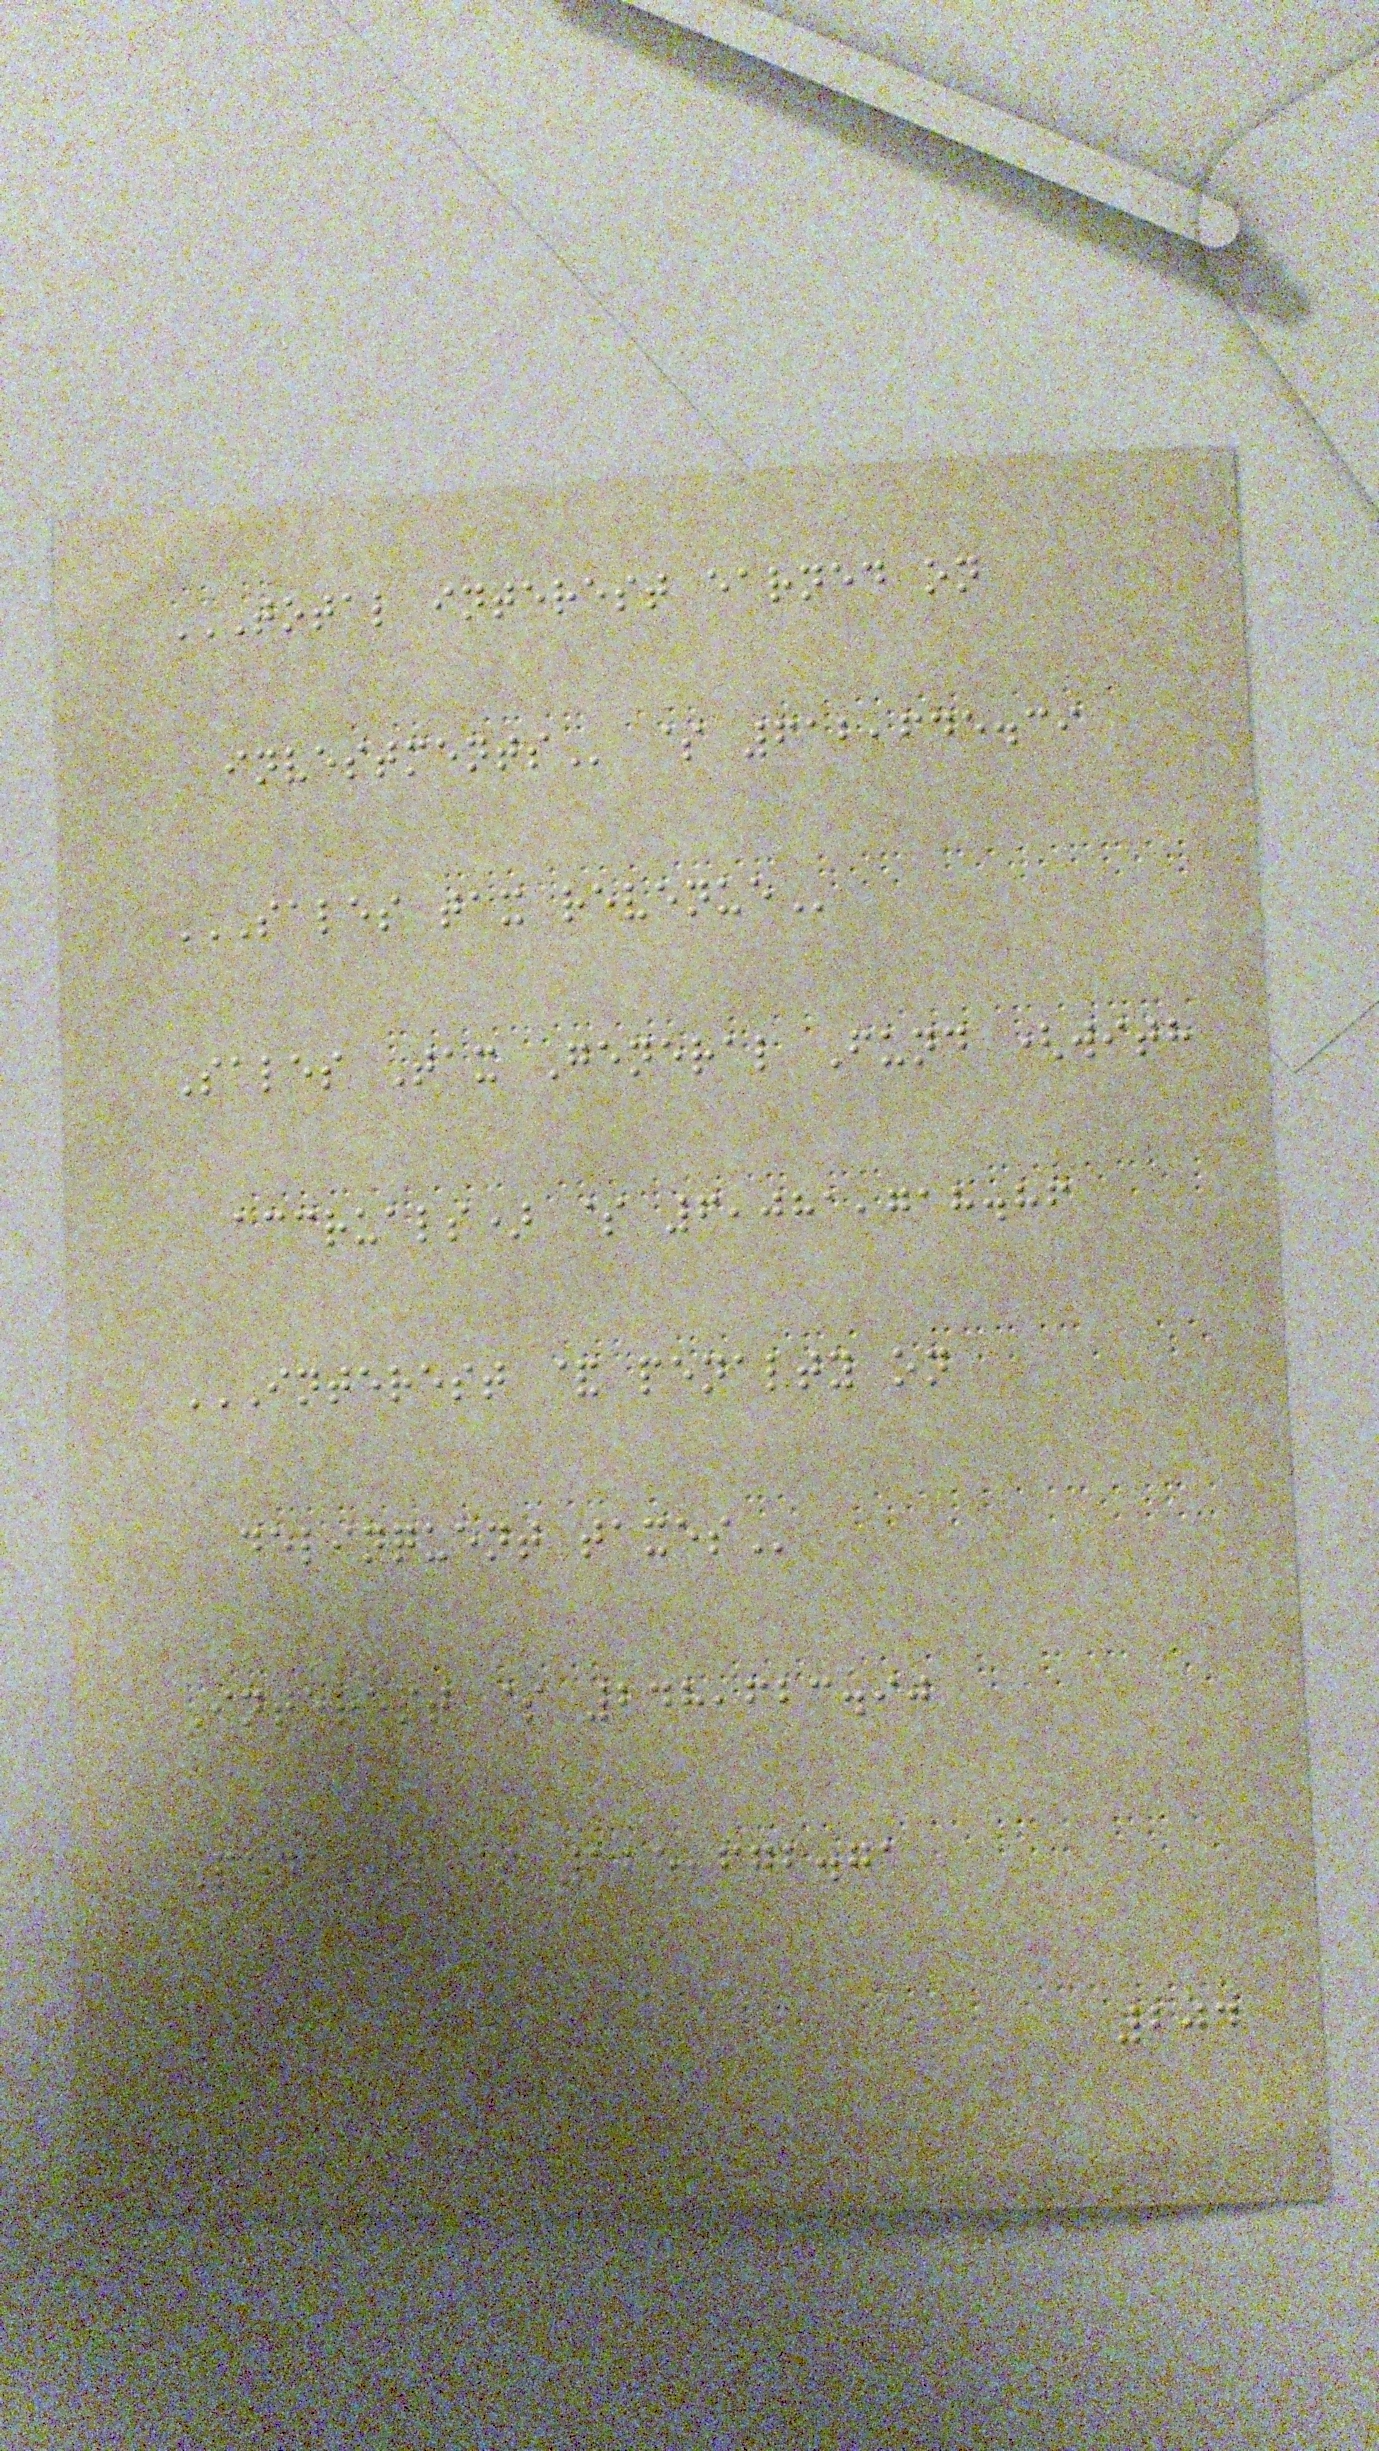TOTAL INTEREST EARNED ON
INVESTMENTS $ 612,645.39
SALES TAX REVENUE
Sales Tax General Fund (with
accruals) $ 6,081,718.86
INTEREST & PENALTY ON
DELINQUENT TAXES
Interest $ 248,623.90
Penalty $ 125,672.71
204
